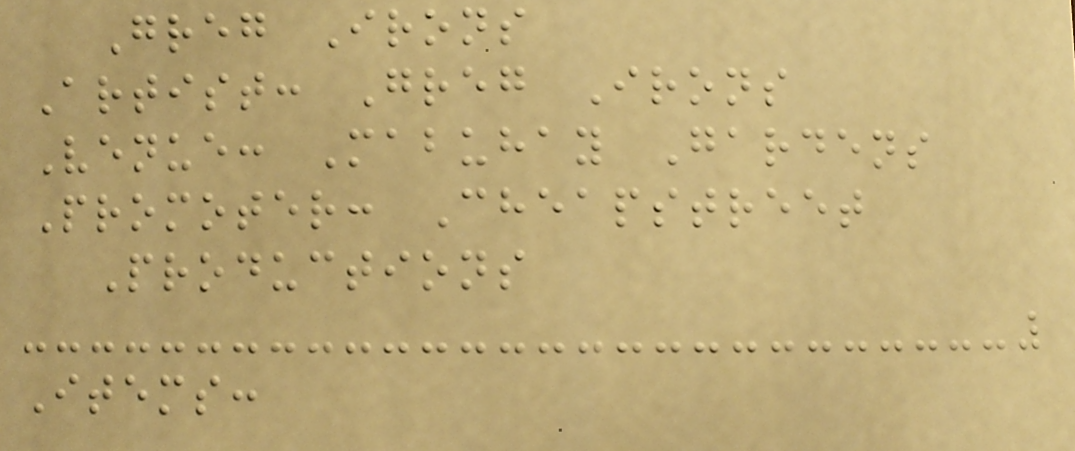Greg Irons
Artist: Greg Irons
Venue: Mabuhay Gardens
Promoter: Cheapstreet
Productions
Items:
